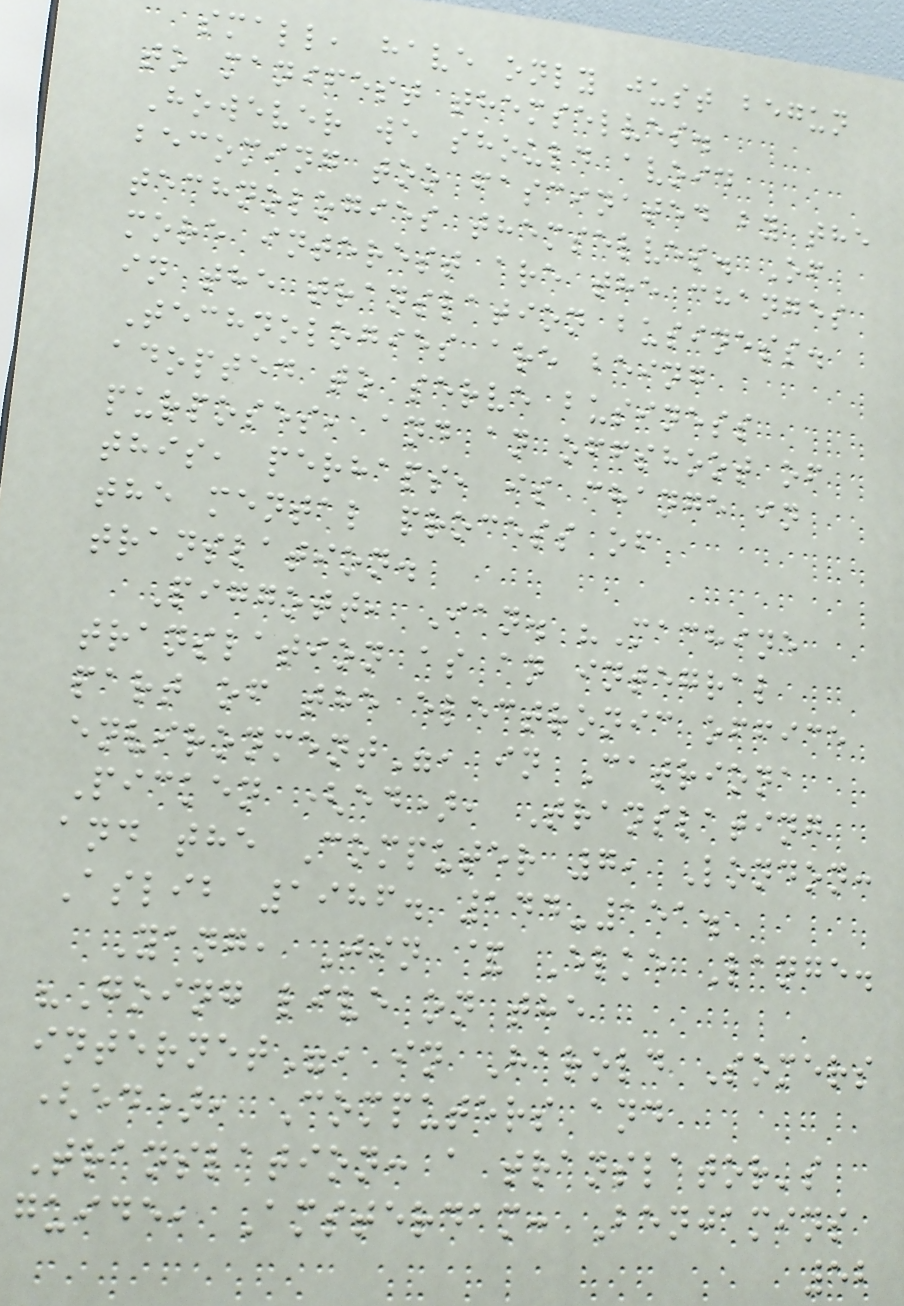small, have only just begun
to manifest themselves.
However we should avoid
becoming too fascinated by the
technologies themselves. Of
more interest are the changes
in the translation business.
Technologies are being
adopted to serve business
purposes, and an offshoot of
this, perhaps, is change in
the mental process of
translation.
Piggott, Ian. "Machine
translation as an integral
part of the electronic office
environment", in Catriona
Picken (ed), Translating
and the Computer 7, London:
Aslib 1986. 144-151.
Yang, Jin & Elke Lange.
"Going live on the
internet", in Harold Somers
(ed), Computers and
Translation: a translator's
guide, Amsterdam: Benjamins
52
